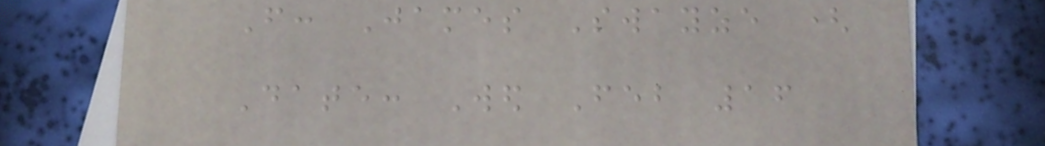From: James Swayze (
Date: Wed Feb 16
